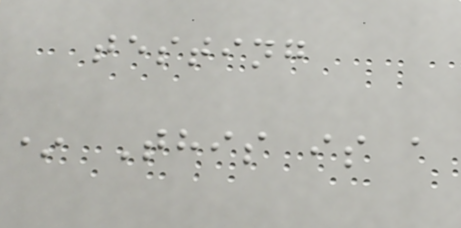testing
* This is a
